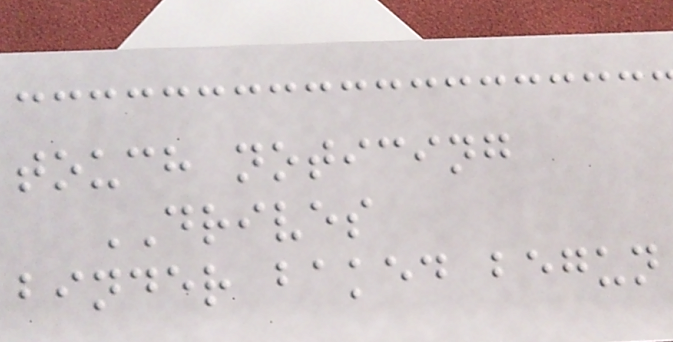touch noticing
DRIVES
binder baked begun
